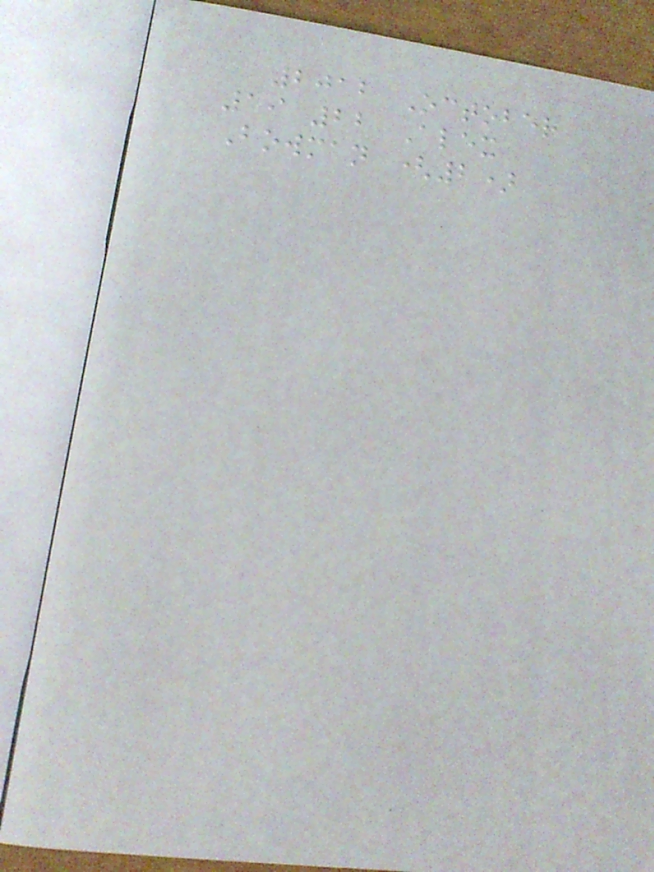2012 October
19 22 Alex
Bowman (2)
